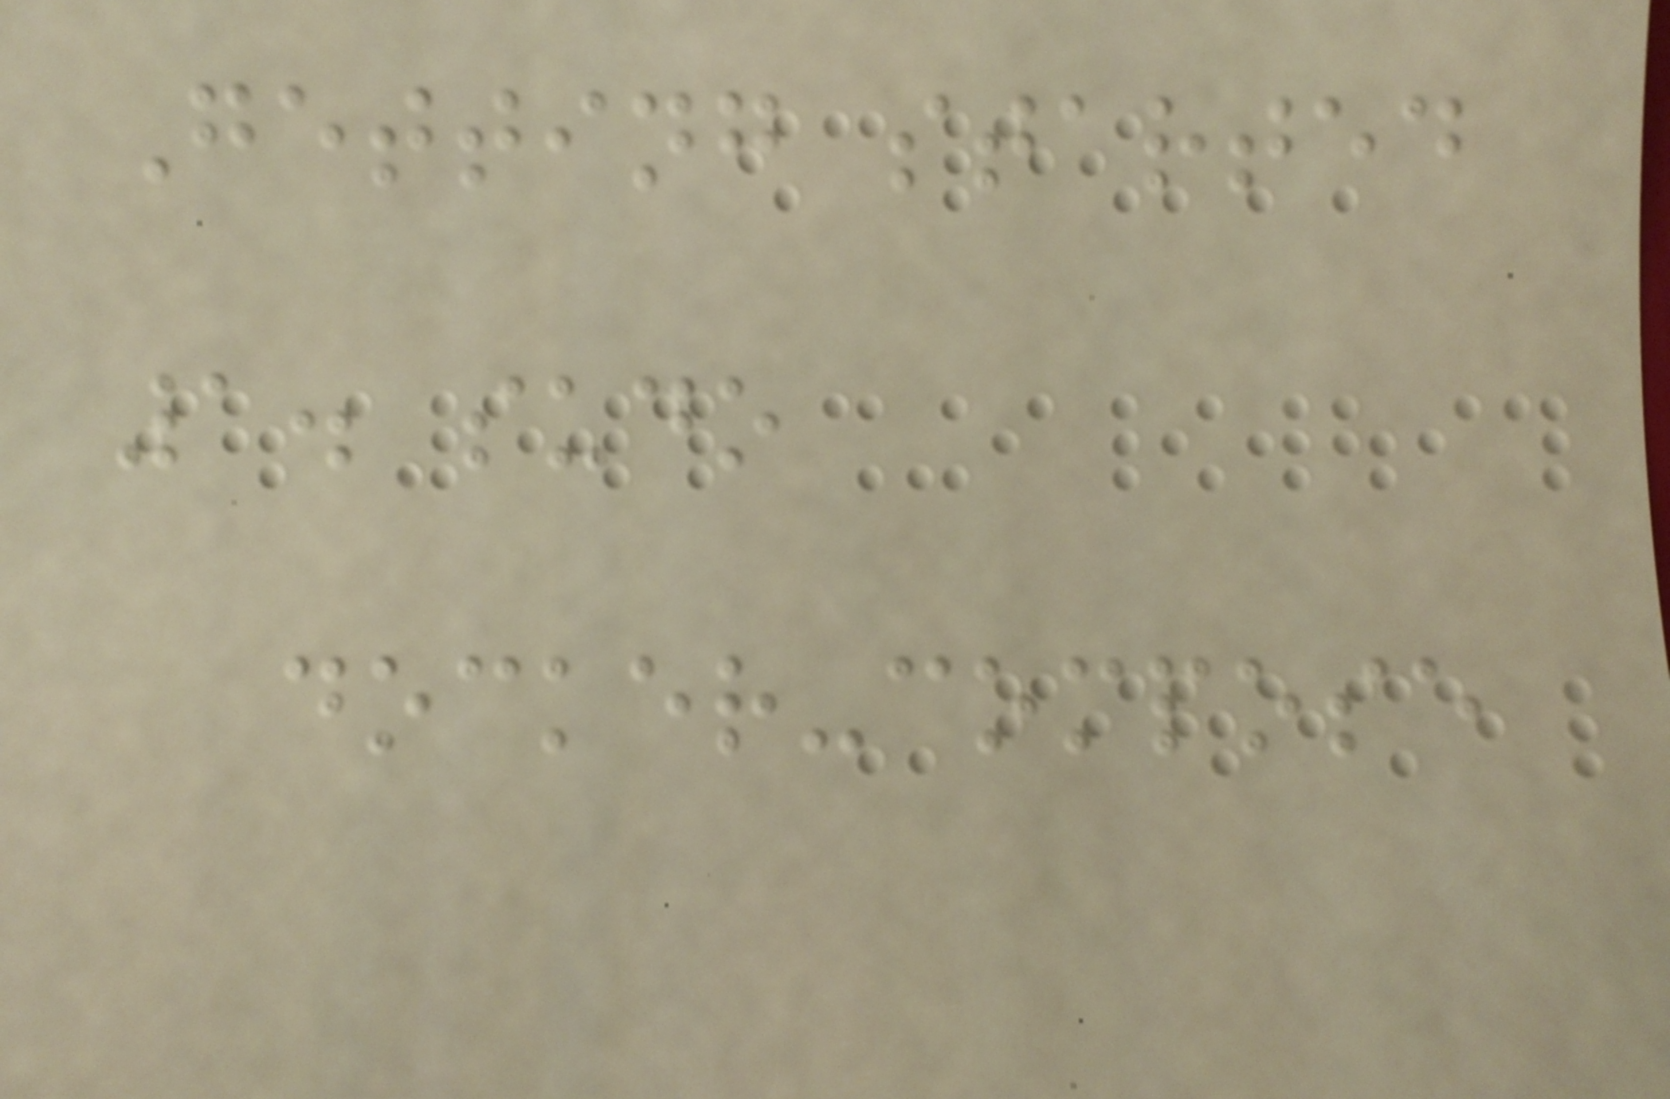Getting started
1. sudo
docker-compose
